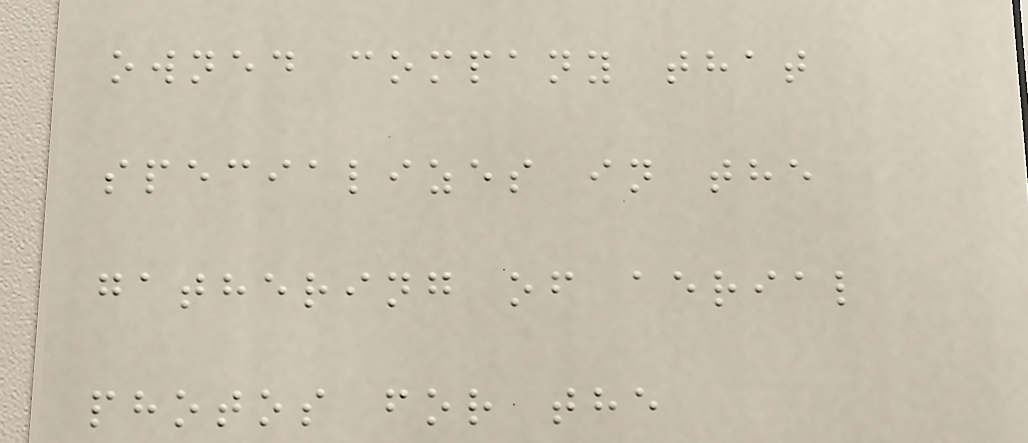owned company that
specializes in the
gathering of aerial
photos for the
